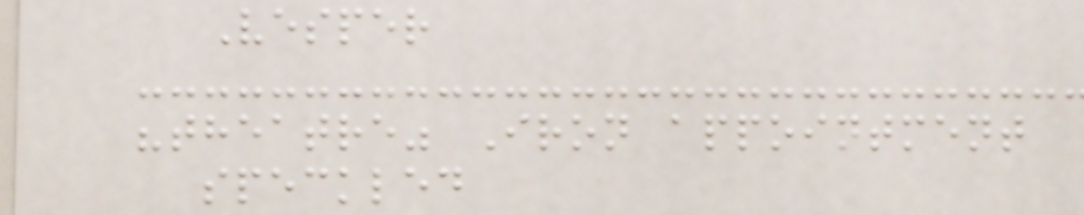Vesper
"theatre" Iron appointment
speckled
